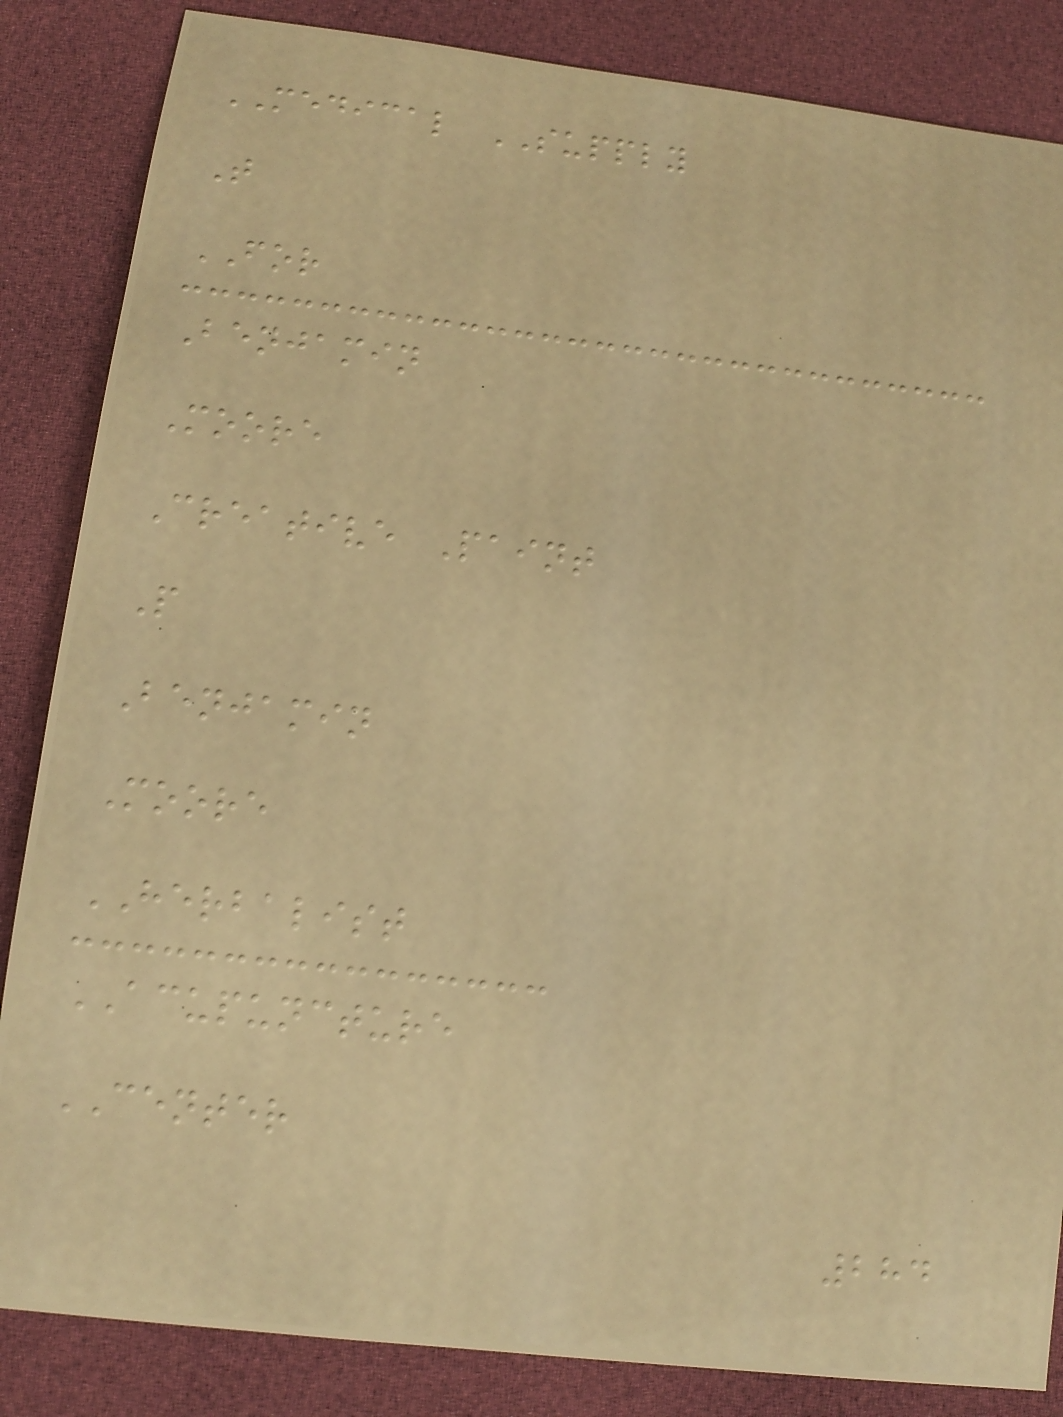MEDICAL SUPPLY
T
FOR
Benjamin
Moore
Creative Paint
P
Benjamin
Moore
HERBALIST
ACUPUNCTURE
CENTER
284
